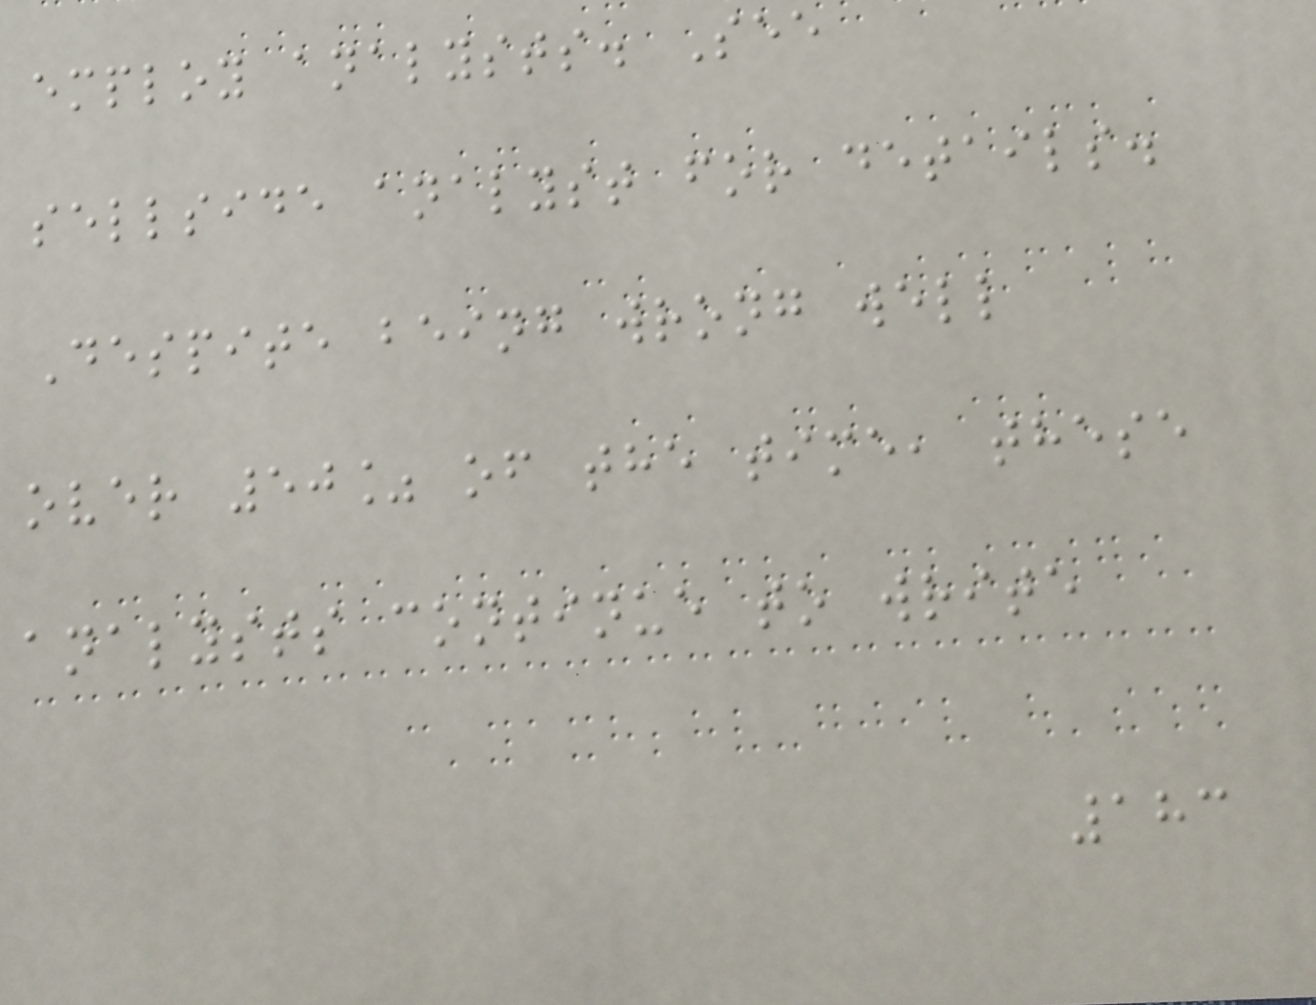employ analysts. See
sellside analyst for details.
Despite being wrong well
over 50% of the time, these
analysts continue to write
183
